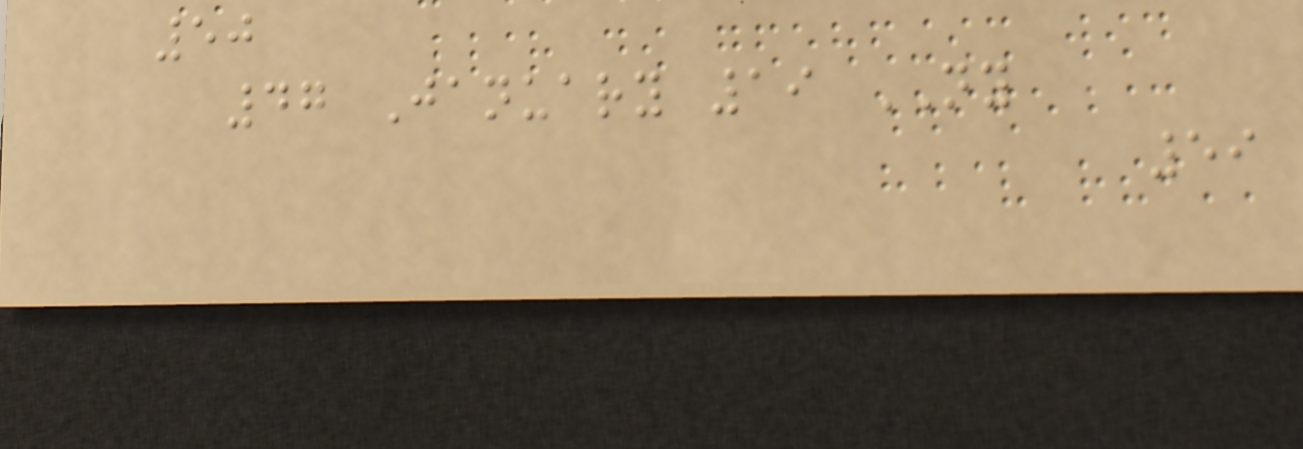50
47 January 19 NY
59
